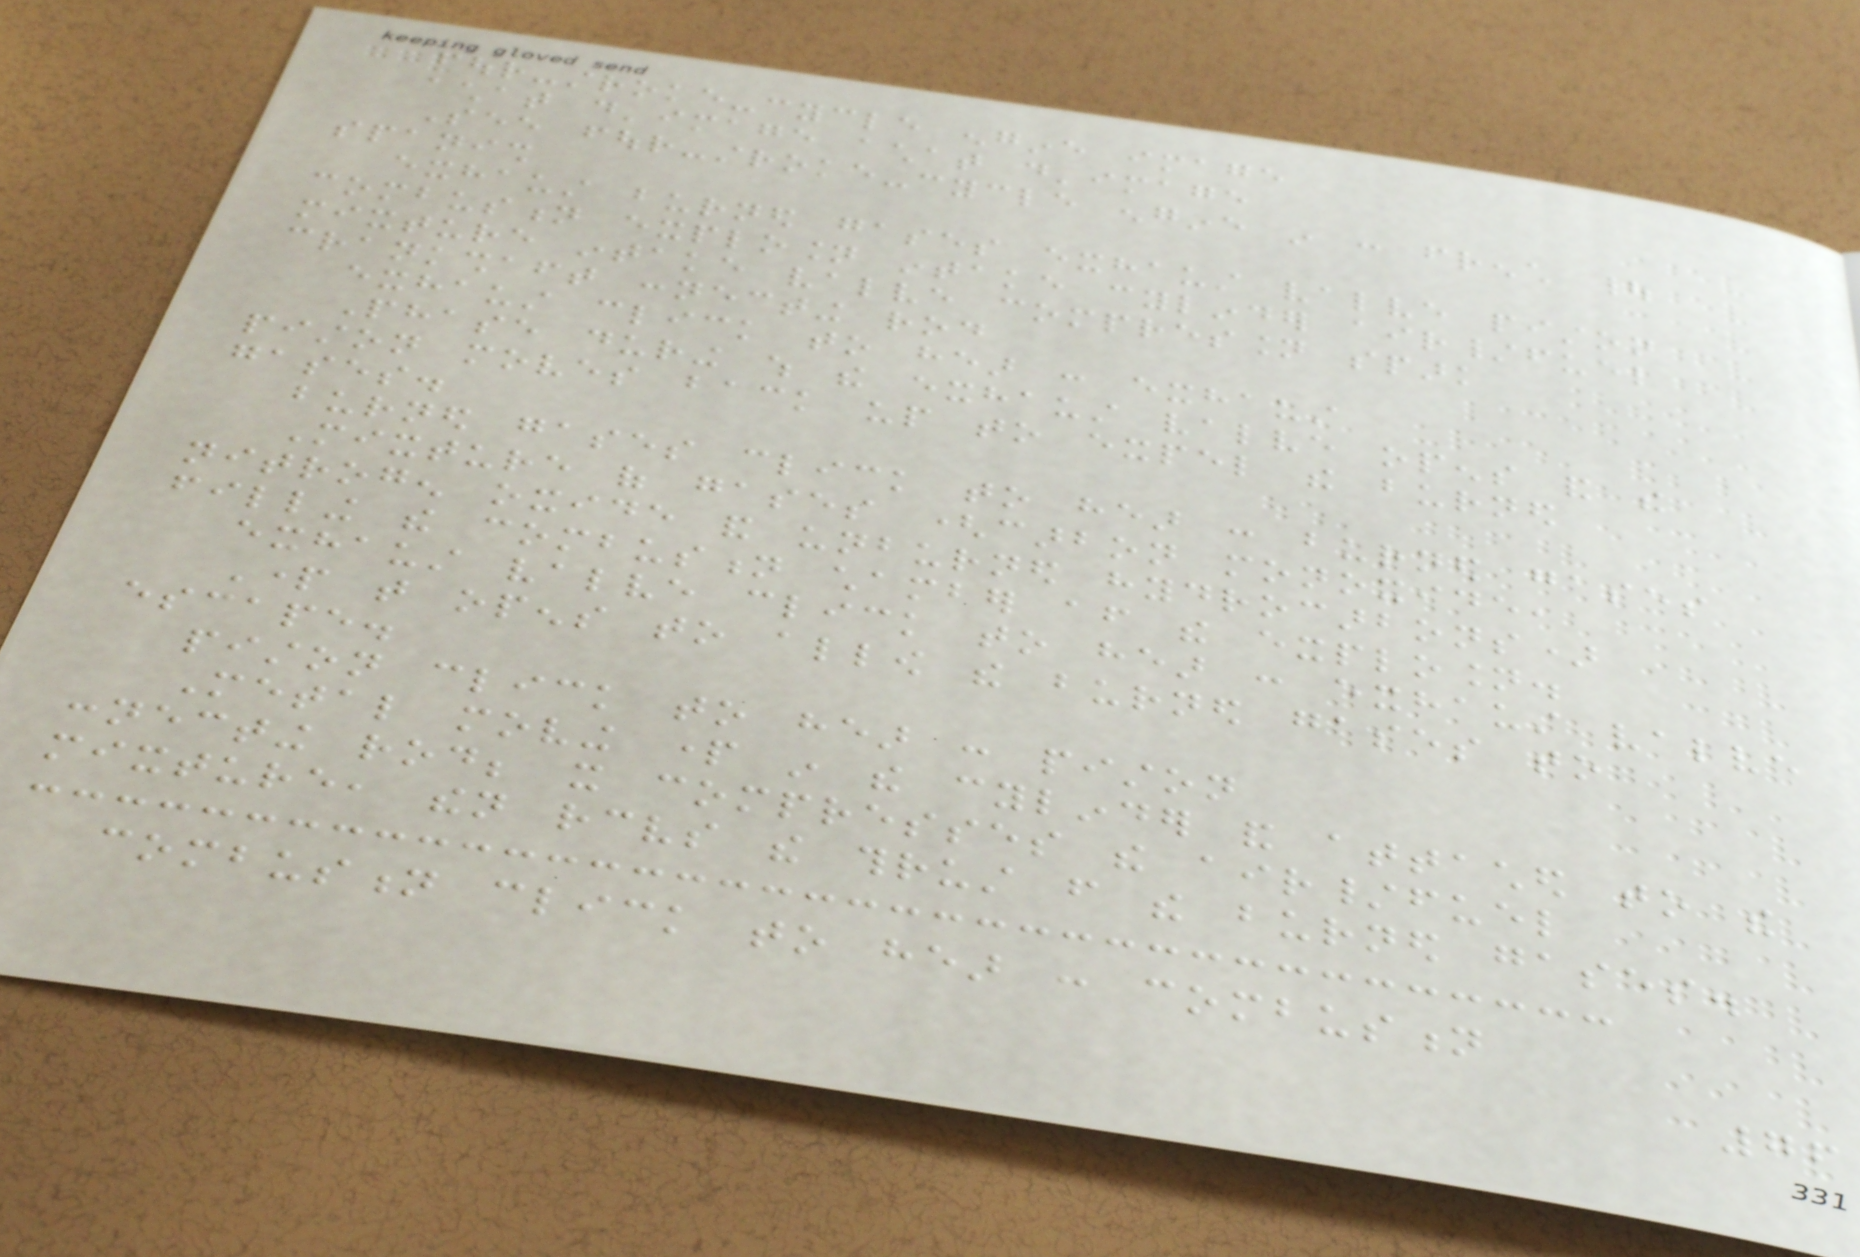four-stroke-cycle engine image
achat d'image achat d'image
See four-stroke-cycle engine in : french |
spanish
exhaust burned gases exhaust valve piston
combustion explosion intake cylinder air/fuel
mixture intake valve compression spark
crankshaft connecting rod
exhaust click to hear : exhaust
Phase during which the exhaust valve opens and the
piston moves back up to expel the burned
gases.
burned gases click to hear : burned gases
Mixture of gases (carbon monoxide,
nitrogen oxide and unburned hydrocarbons)
filling the combustion chamber after the explosion.
exhaust valve click to hear : exhaust valve
Part that opens to allow the burned gases to
escape.
piston click to hear : piston
Metal moving part in the cylinder and attached to the
connecting rod; it compresses the air/fuel
mixture, then receives the thrust from the burned gases.
combustion click to hear : combustion
76
